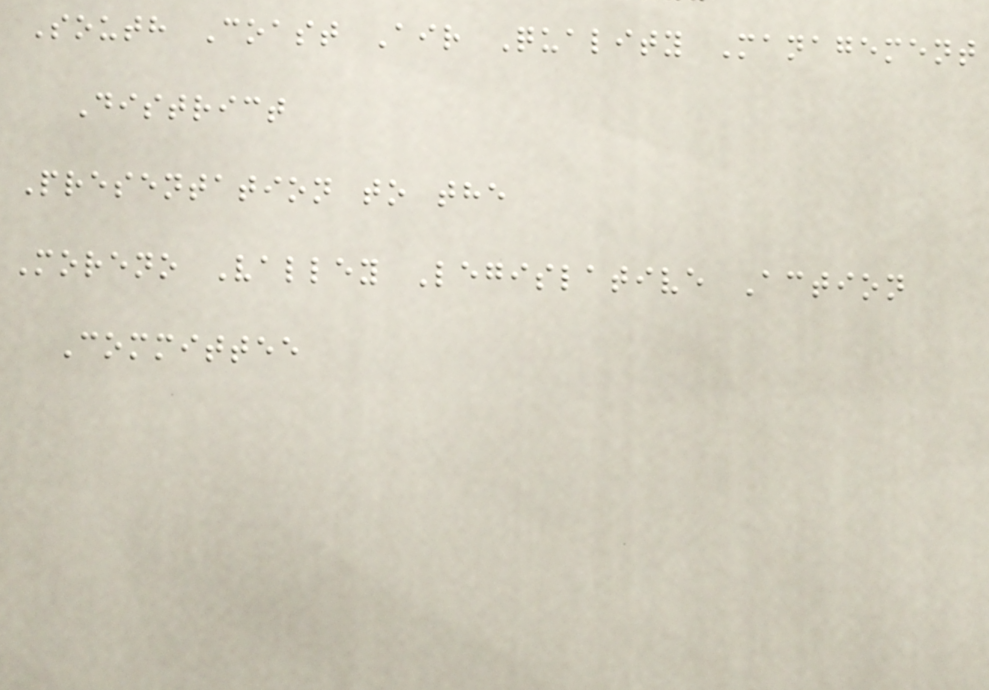South Coast Air Quality Management
District
Presentation to the
Moreno Valley Legislative Action
Committee
